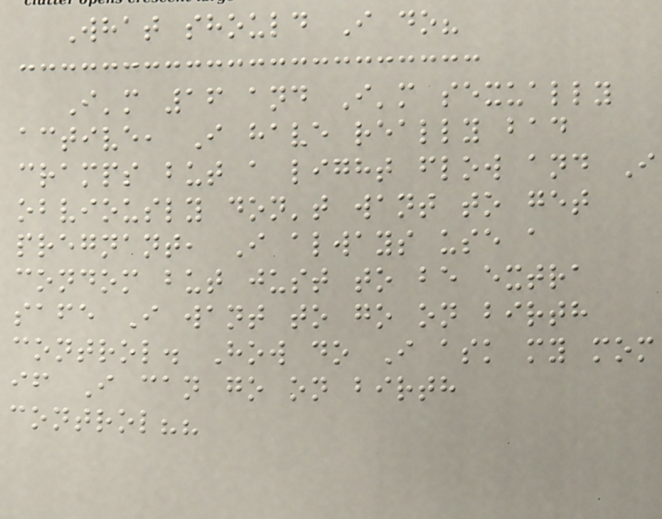What should I do?
I'm 16 and I'm sexually
active, I have really bad
cramps but a light flow and I
obviously don't want to get
pregnant, I always use a
condom but just to be extra
safe I want to go on birth
control. How do I ask my mom
if I can go on birth
control??
